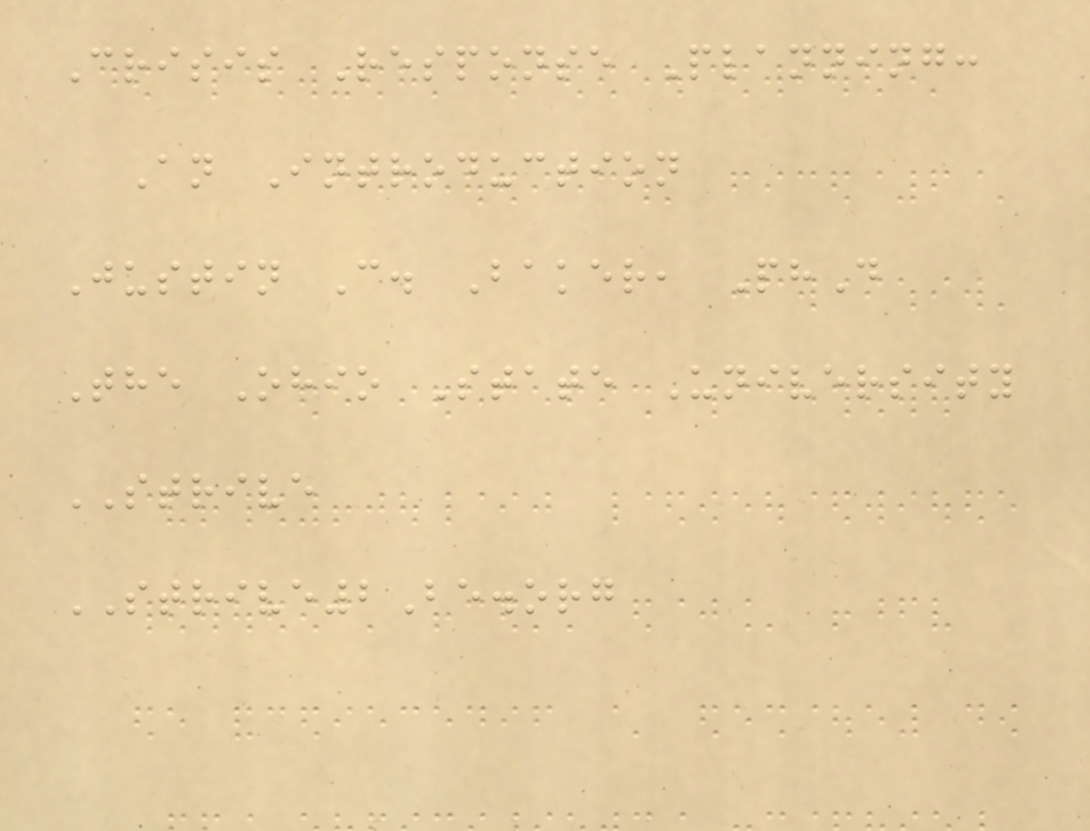Crisis Response Planning:
An Introduction
Justin C. Baker, PhD
The Ohio State University
STRIVE
STRIVE2Be.org
